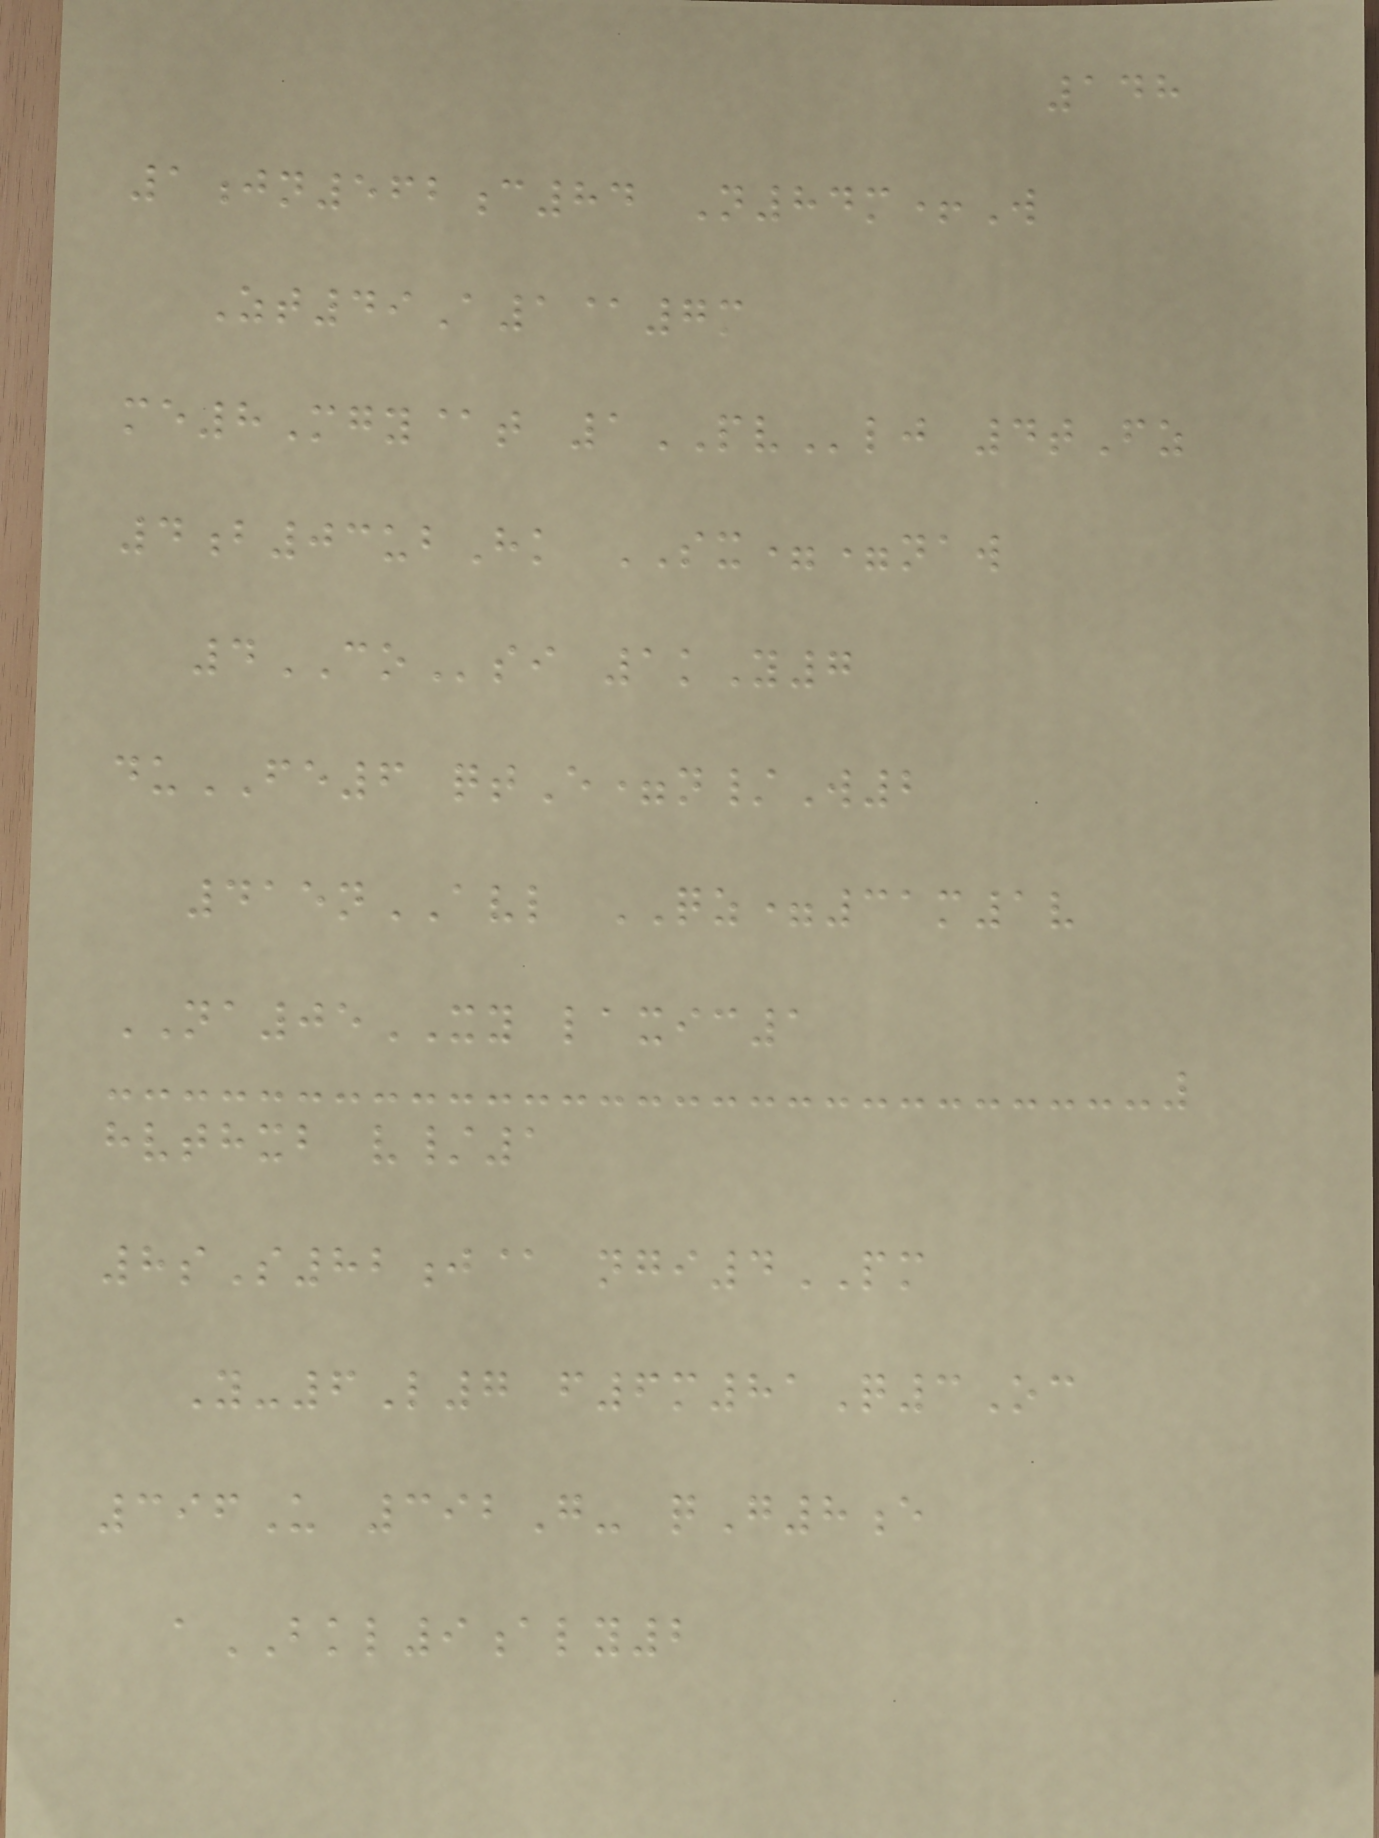148
1jn562c84 N84m+W
Zt49A1@7m
me8Mgy@t 1PVlj 4tFz
4b03ubHk SX==naw
4COsi 1kY7
duFE6 qtE=n/W2
415nAVL QZ=31m1v
NA05XY laxic1
hvthxb v/1
8sS82j@ ngi4PM
Y-6L7 f6m81Q3Oc
396U 392G- qG8e
aBKL9aly2
